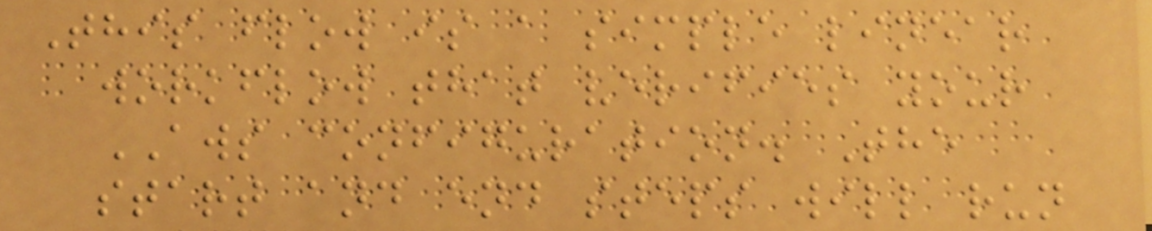This flow is a simple linear
workflow that verifies your
AWS configuration. The
start and end steps will run
